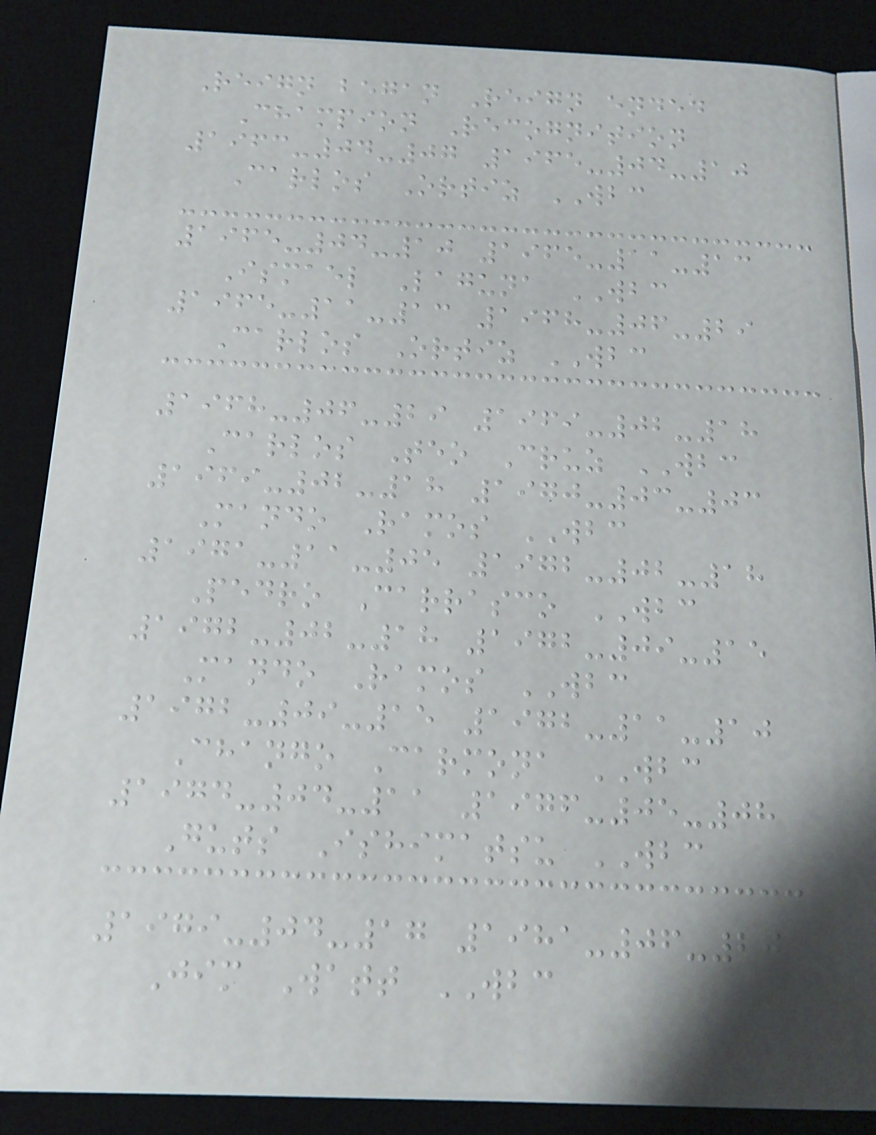Reign began Reign ended
Champion Recognition
1963-04-07 1965-04-10
Carlos Ortiz WBC
1965-04-10 1965-11-13
Ismael Laguna WBC
1965-11-13 1968-06-29
Carlos Ortiz WBC
1968-06-29 1969-02-18
Carlos Teo Cruz WBC
1969-02-18 1970-03-03
Mando Ramos WBC
1971-11-05 1972-02-18
Pedro Carrasco WBC
1972-02-18 1972-09-15
Mando Ramos WBC
1972-09-15 1972-11-10
Chango Carmona WBC
1974-04-11 1976-05-08
Guts Ishimatsu WBC
1979-04-17 1981-06-20
Jim Watt WBC
